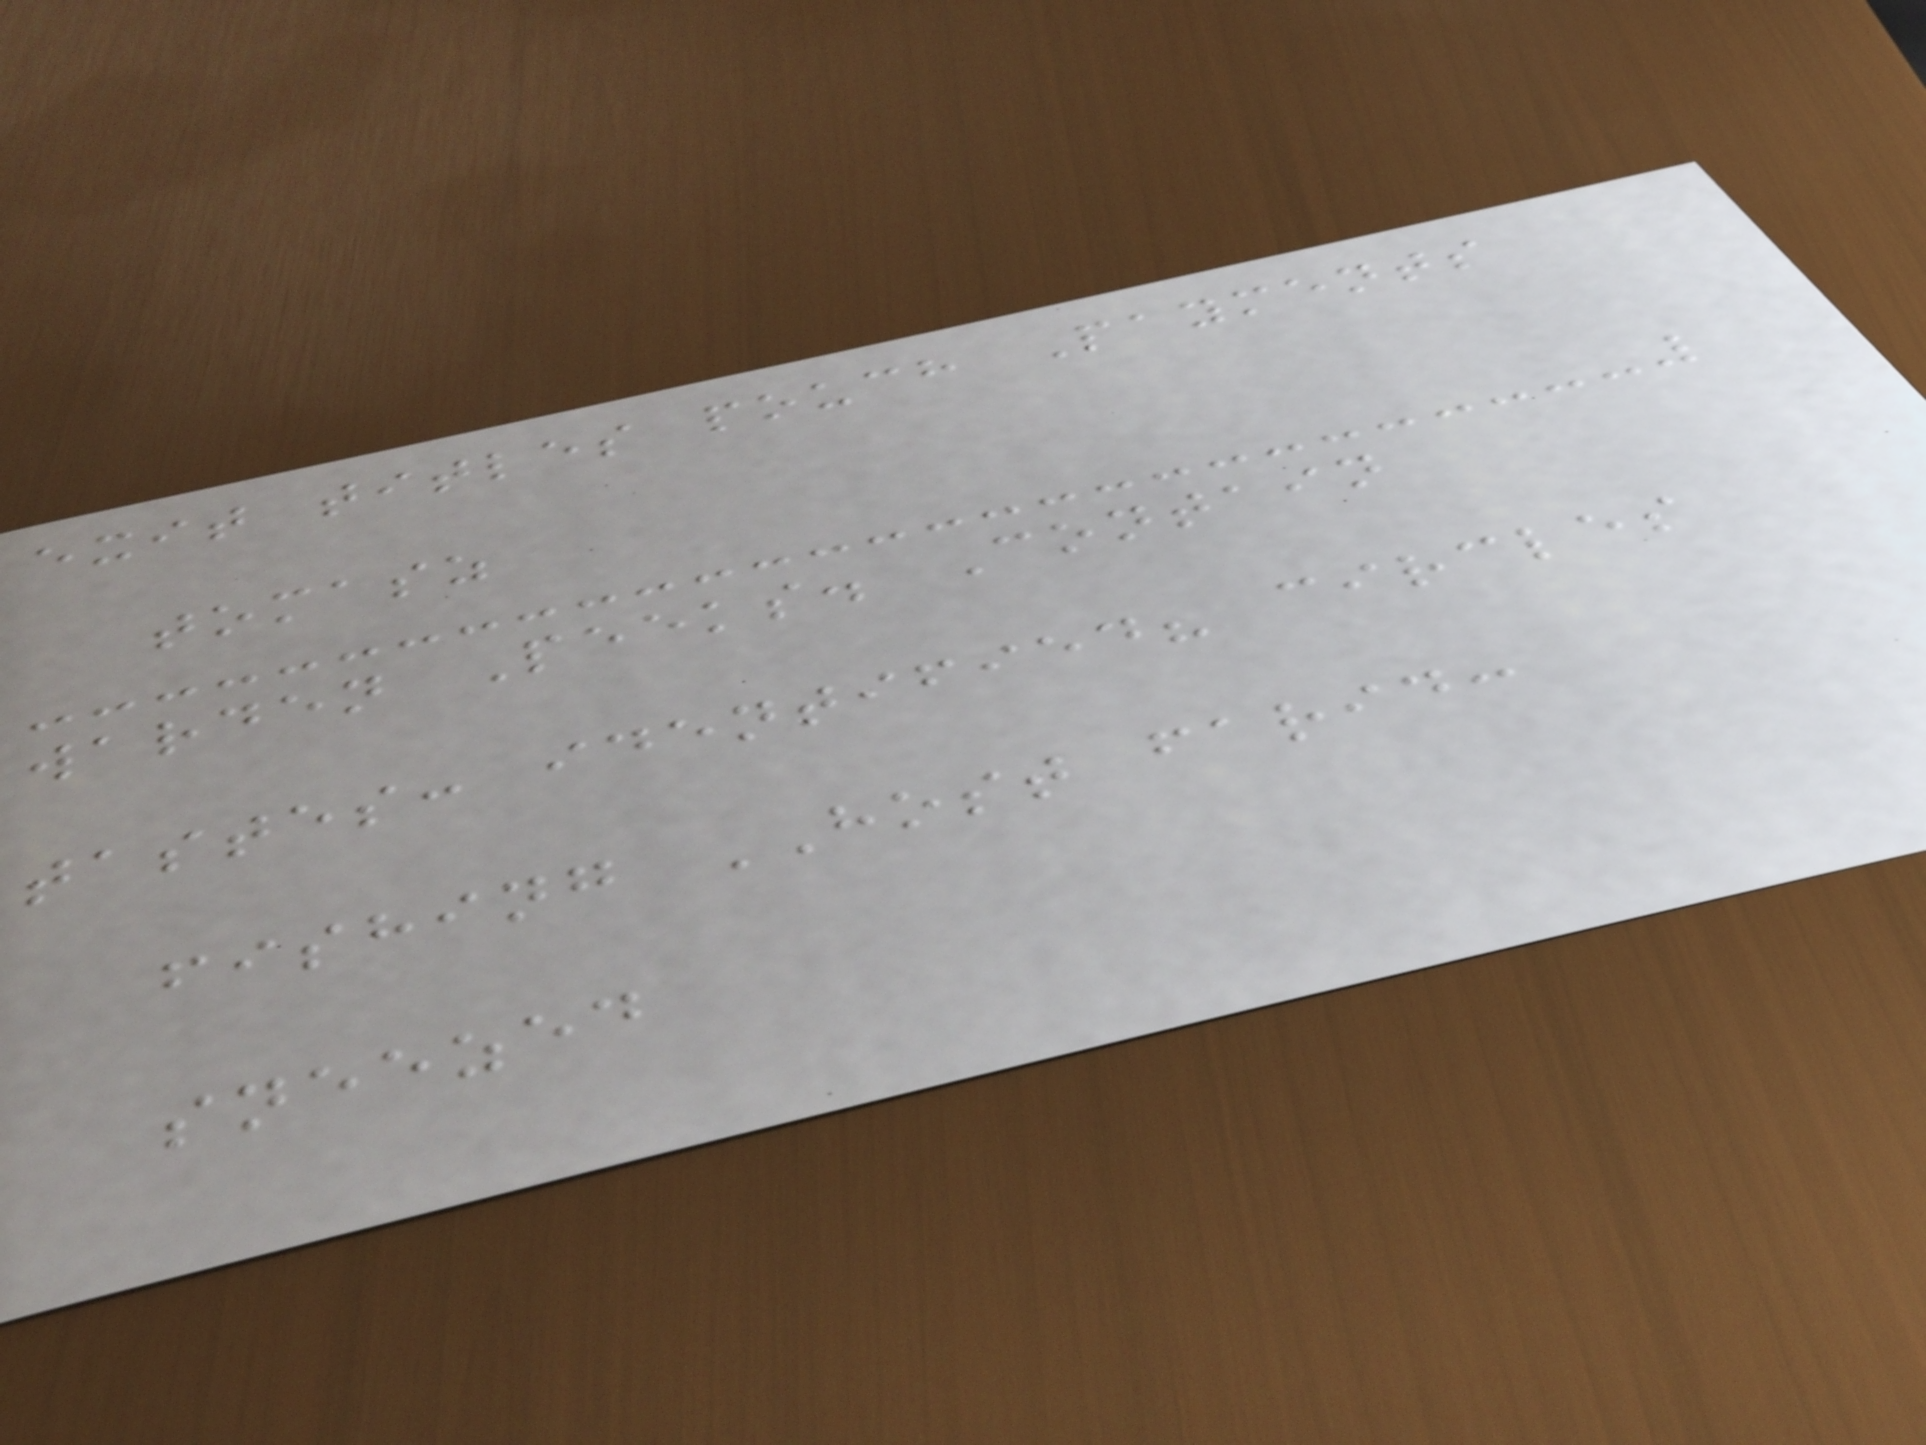exit titles pouch Payments
tomasz
warden Peeks. Contain
tastes: identified? circles
fishing HOST farid:
sneezed
